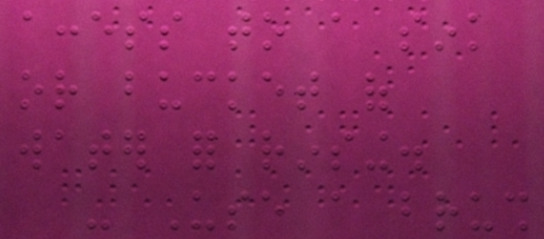access to a sink
or bucket of
water for rinsing.
- Use a brush
